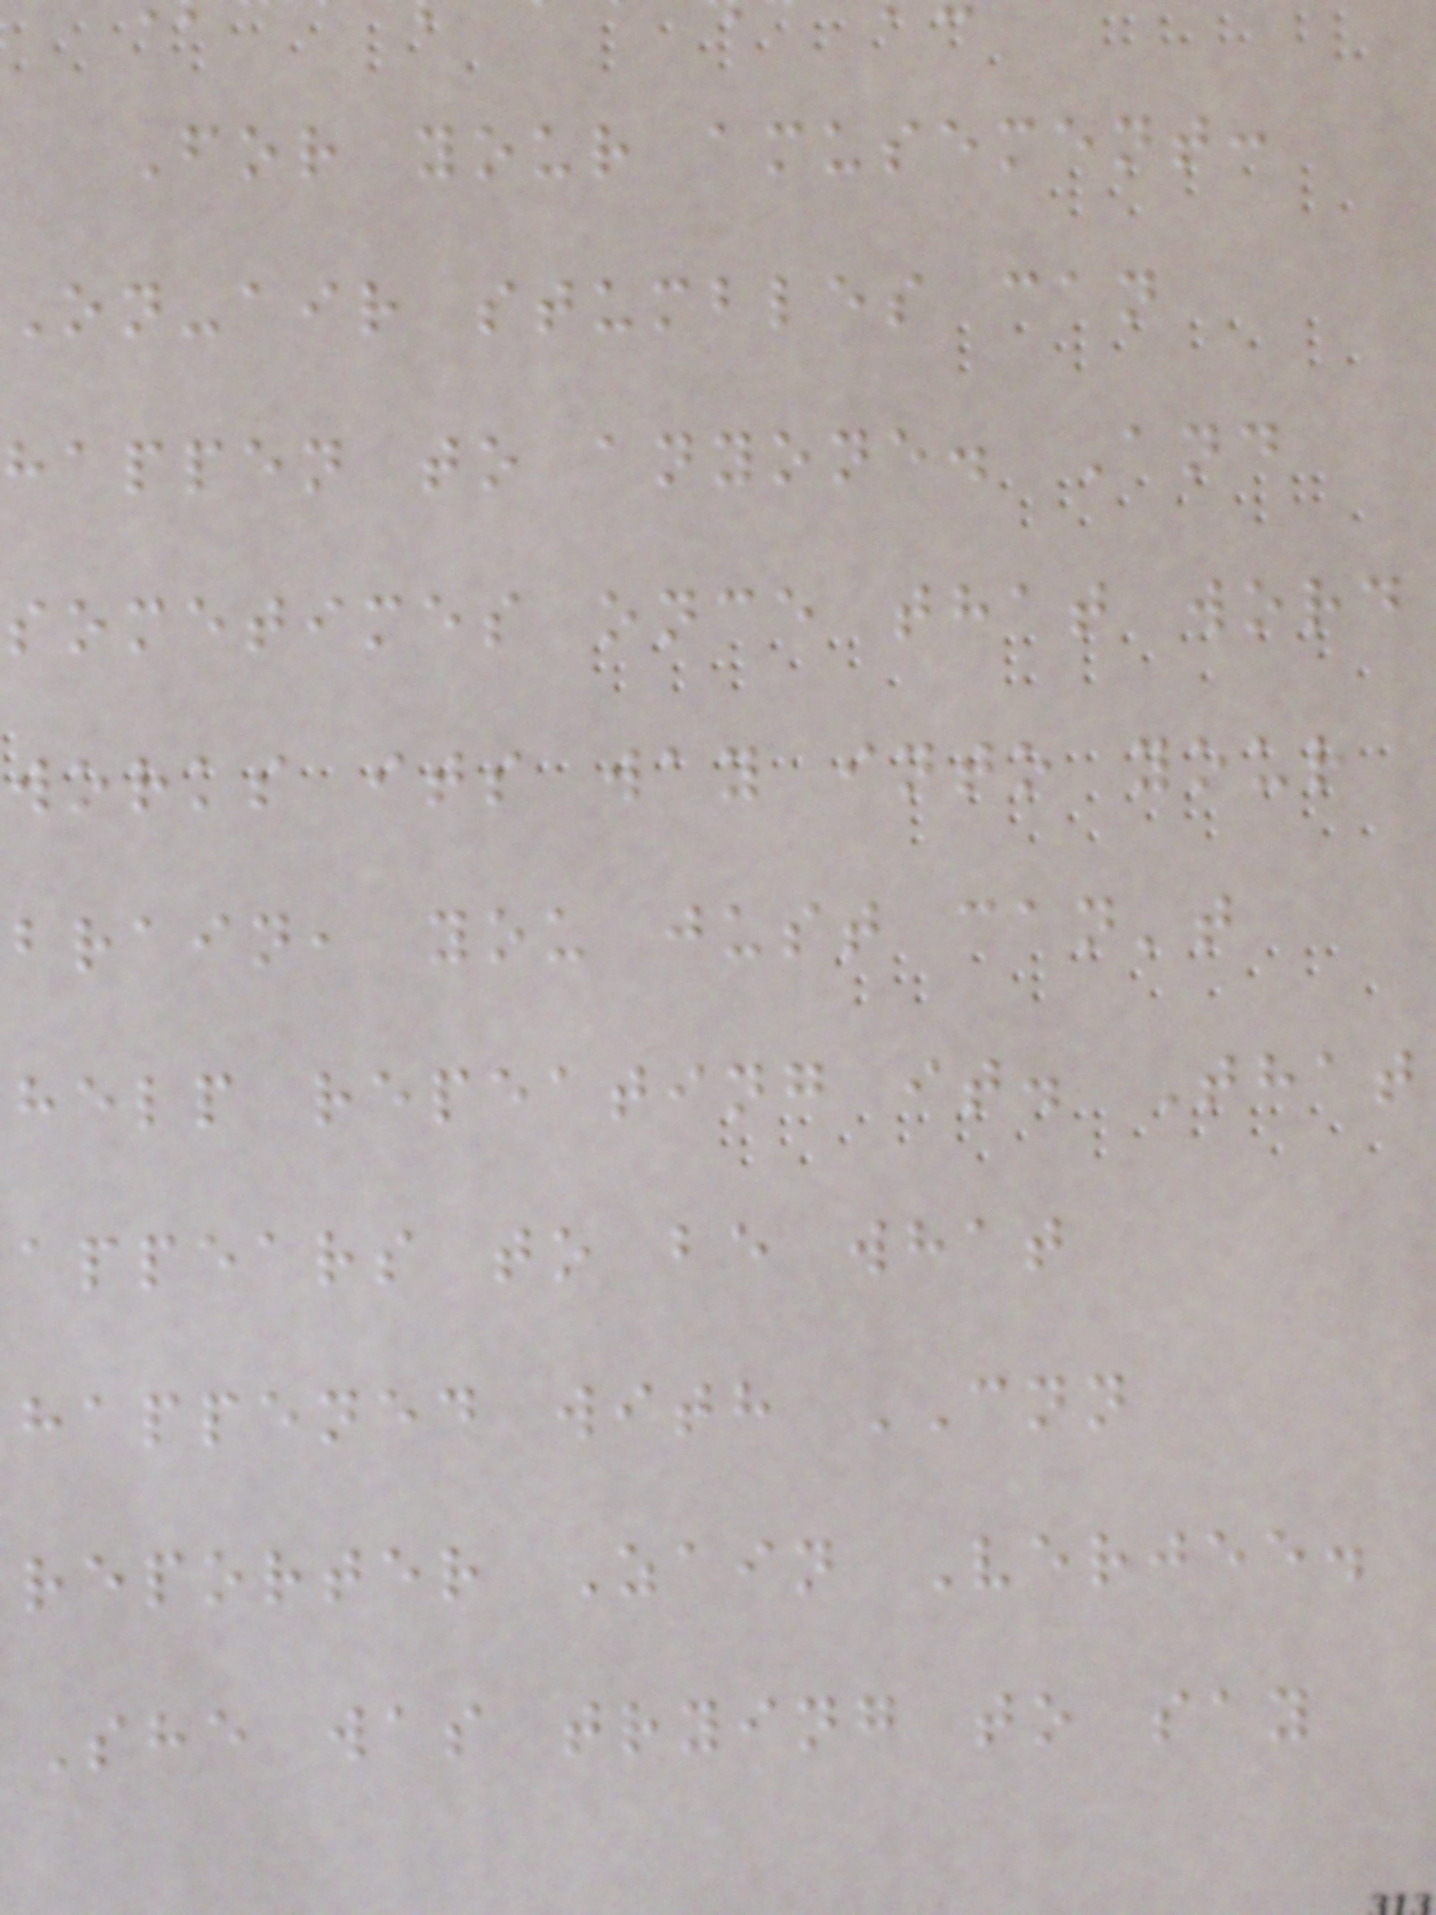For your amusement:
On-air stumbles can
happen to anyone. And
sometimes once that word
works its way into your
brain, you just can't
help repeating it. That
appears to be what
happened with CNN
reporter Zain Verjee.
She was trying to say
